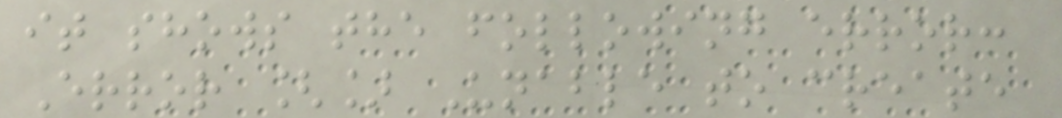it shows the following error:
Error [] Unable to create
